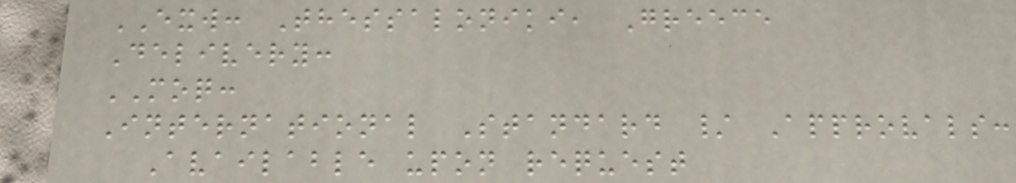EXW: Thessaloniki, Greece
Delivery:
MOQ:
International Standard / Approvals:
Available upon request
